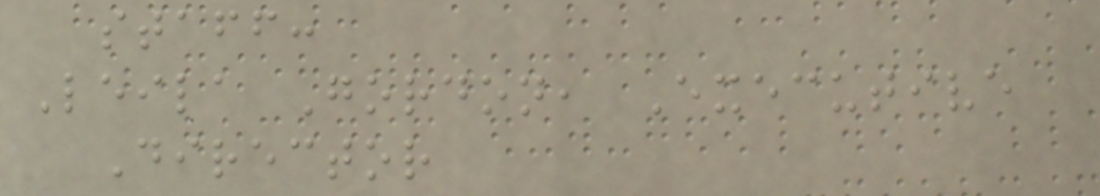staff:
Leila Gordon, Executive
Director
